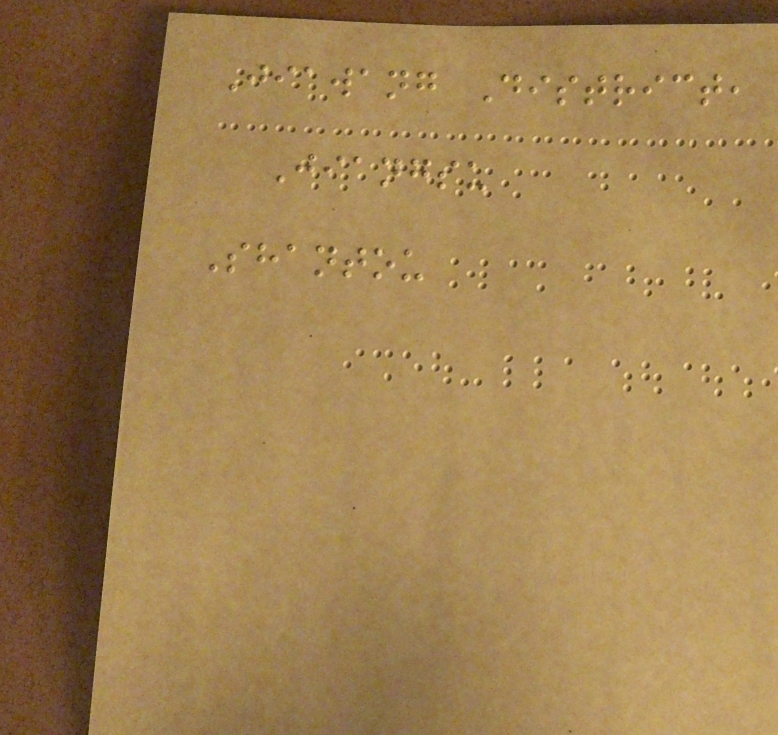Jiawang District,
Jiangsu
Shantou
